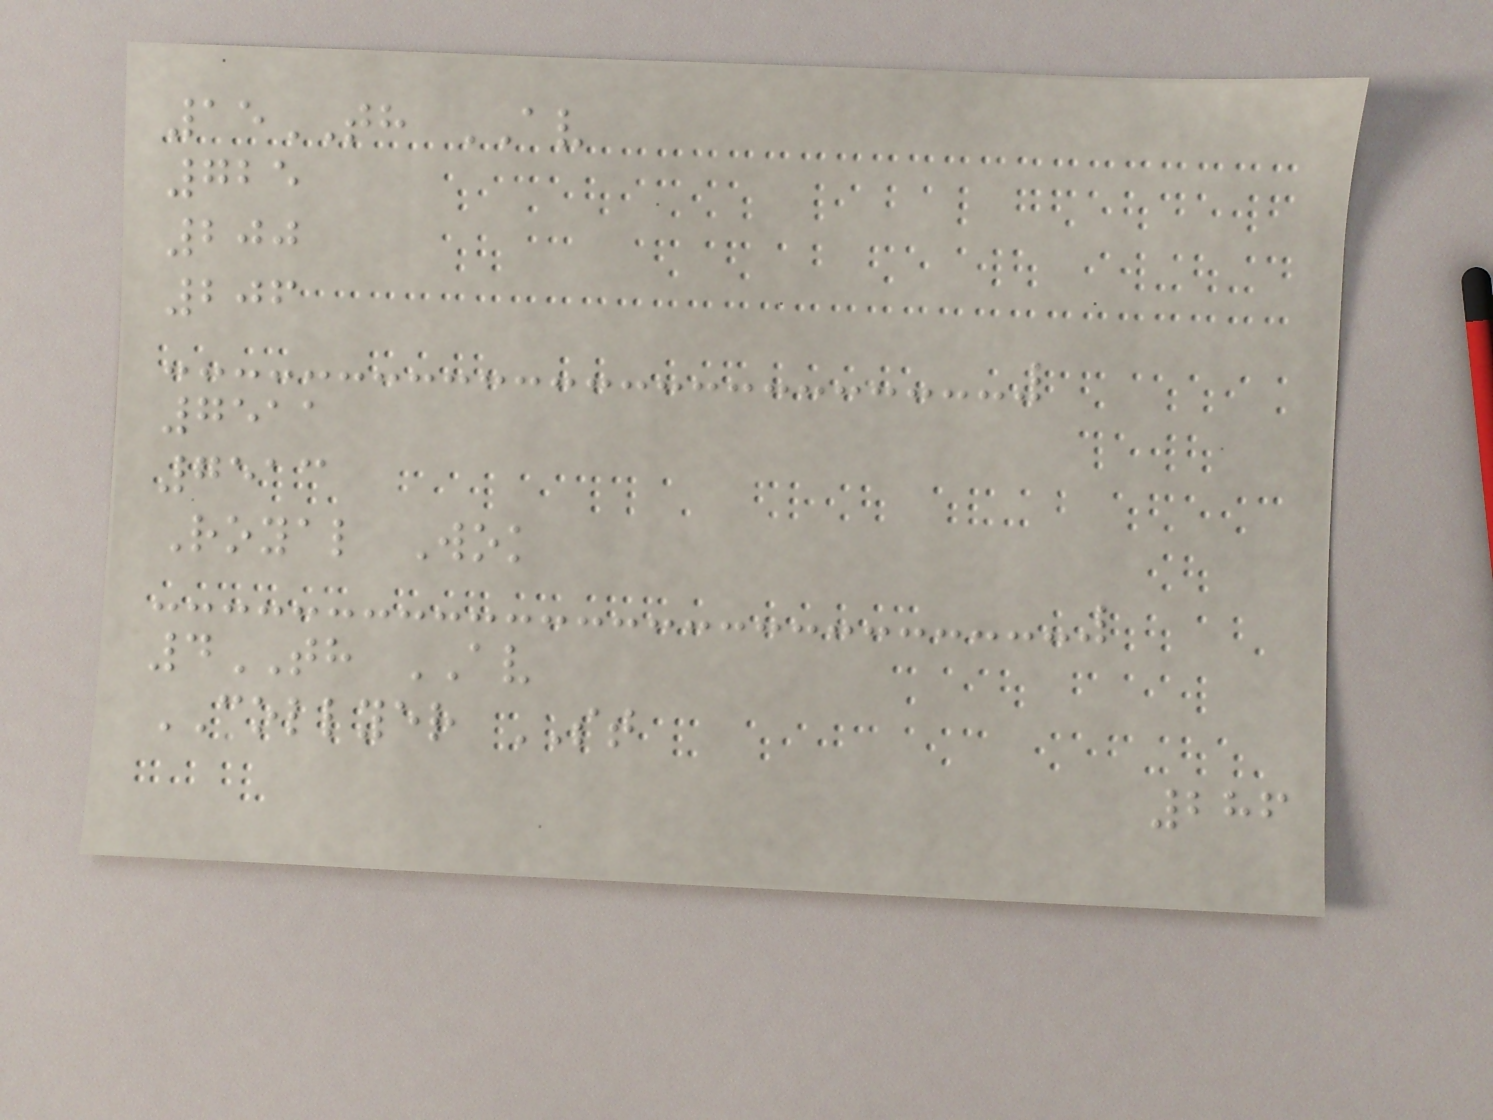15TH AV
725
200
206
7511
7513
Royal Wok
4TH AV
COLLYER ST
286
